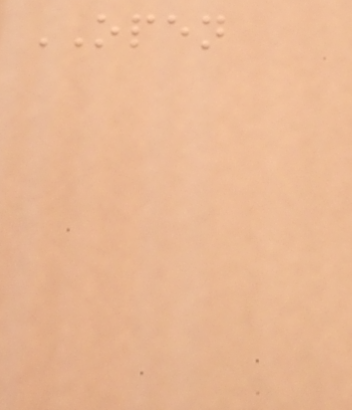OPEN
